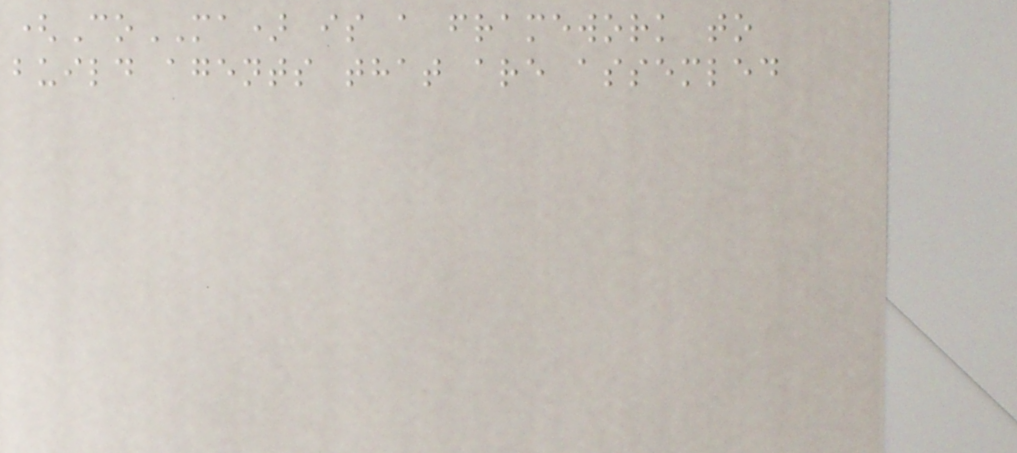(CoMA) is a framework to
build agents that are assemled
